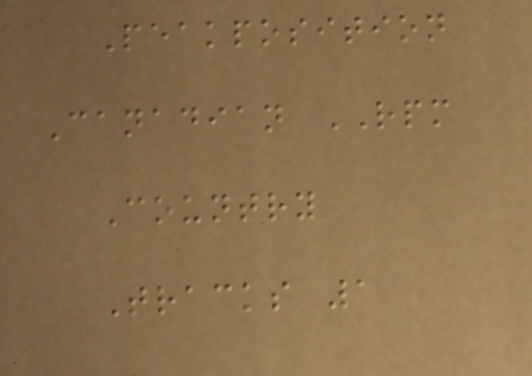Peakposition
Canadian RPM
Country
Tracks 1
